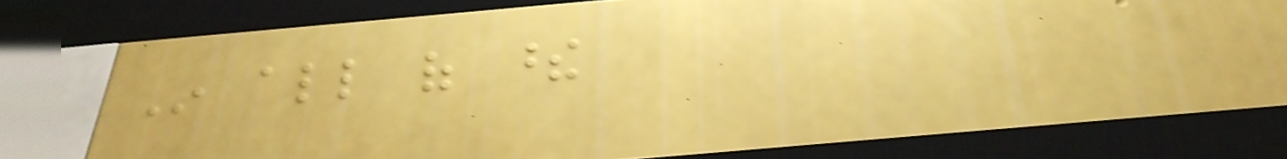In all of these
